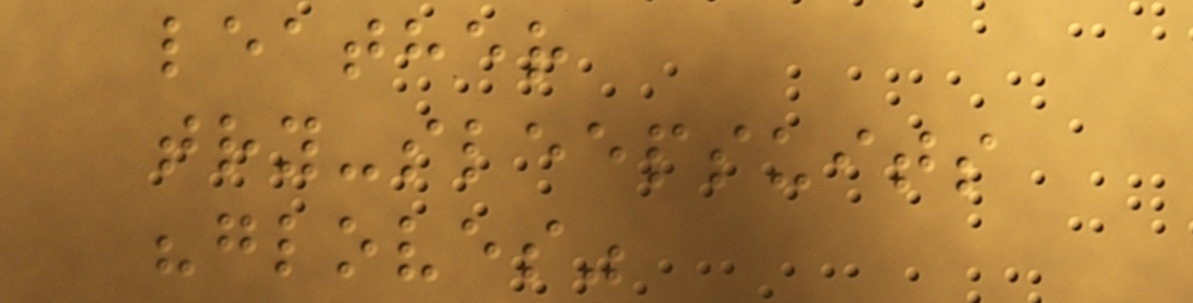leather
try-sleepsuits
"gloves"
